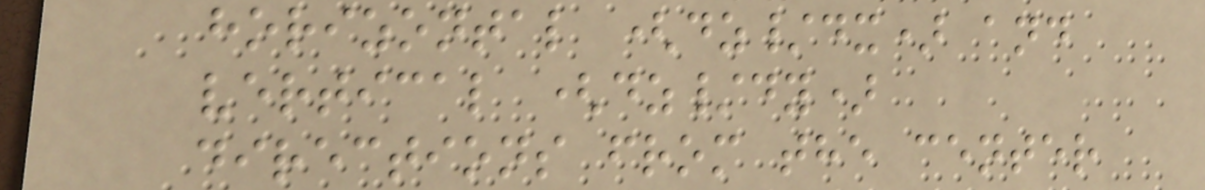horizontal (dz/dx) and
vertical (dz/dy)
directions from the center
